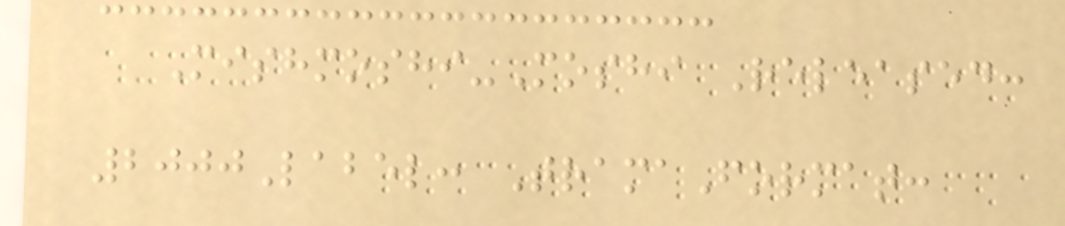Mishmoshi-Moshi Released:
2000Label: TramaFormat:
